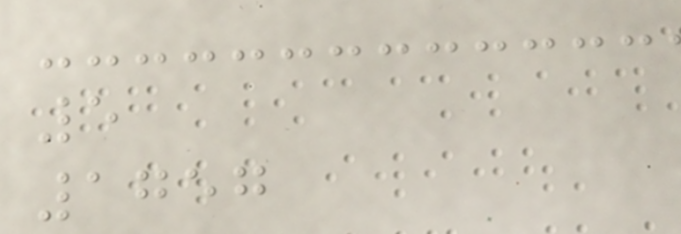5
1757
